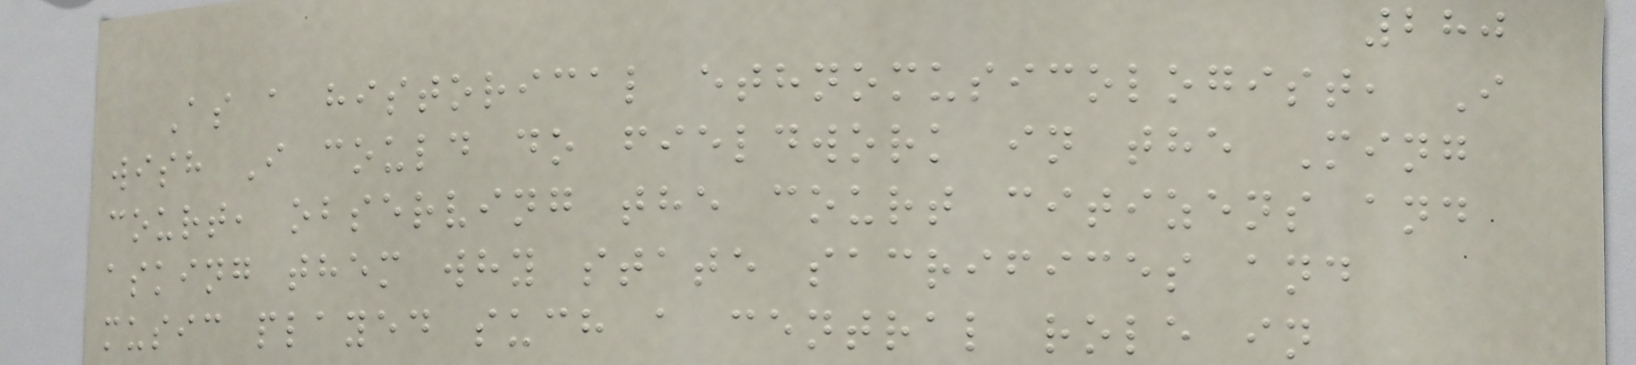280
As a historical ethnomusicologist, I
wish I could do fieldwork in the Ming
court, observing the court citizens and
asking them why state sacrifices and
music played such a central role in
